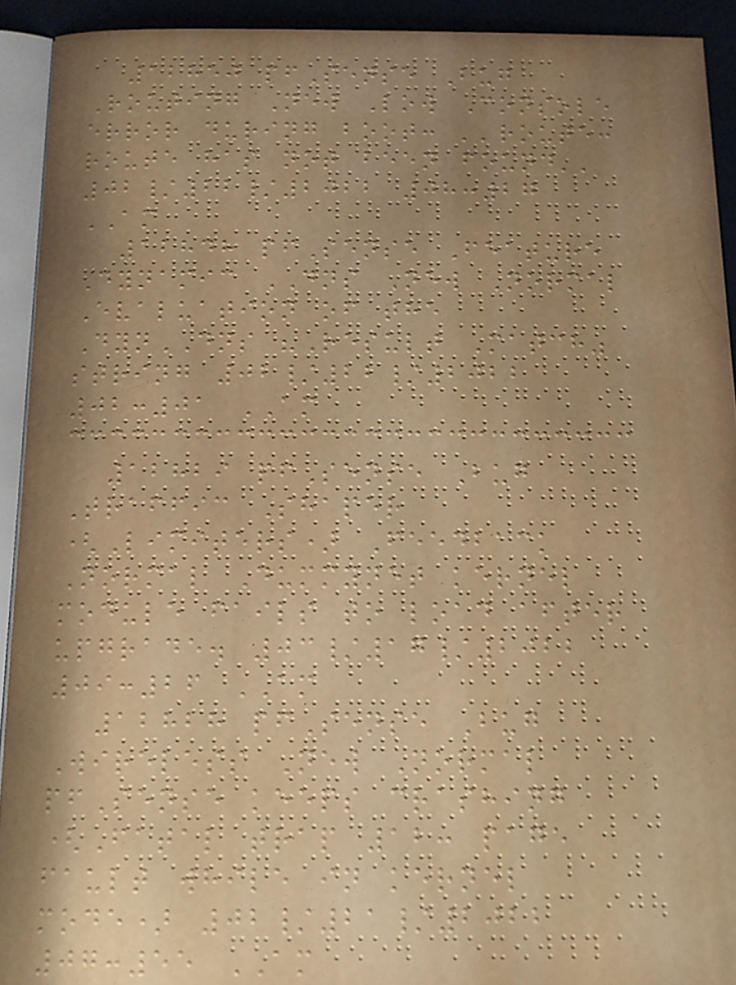12850 pfSense Bug
Routing New Low Console
error during boot: ''route:
route has not been found''
02/22/2022 08:27
AM
12848 pfSense Feature
Dynamic DNS New Normal
Evaluation of the
DynDNS "Result Match"
string 02/22/2022
02:01 AM
12829 pfSense Bug
Traffic Shaper
(Limiters) Feedback
Normal Dummynet kernel
module fails to load after
upgrade. 03/17/2022
09:26 AM
12828 pfSense Bug
Wireless New Normal
pfSense keeps crashing
(Fatal trap 12: page
fault while in kernel
mode) 02/21/2022
07:55 AM
